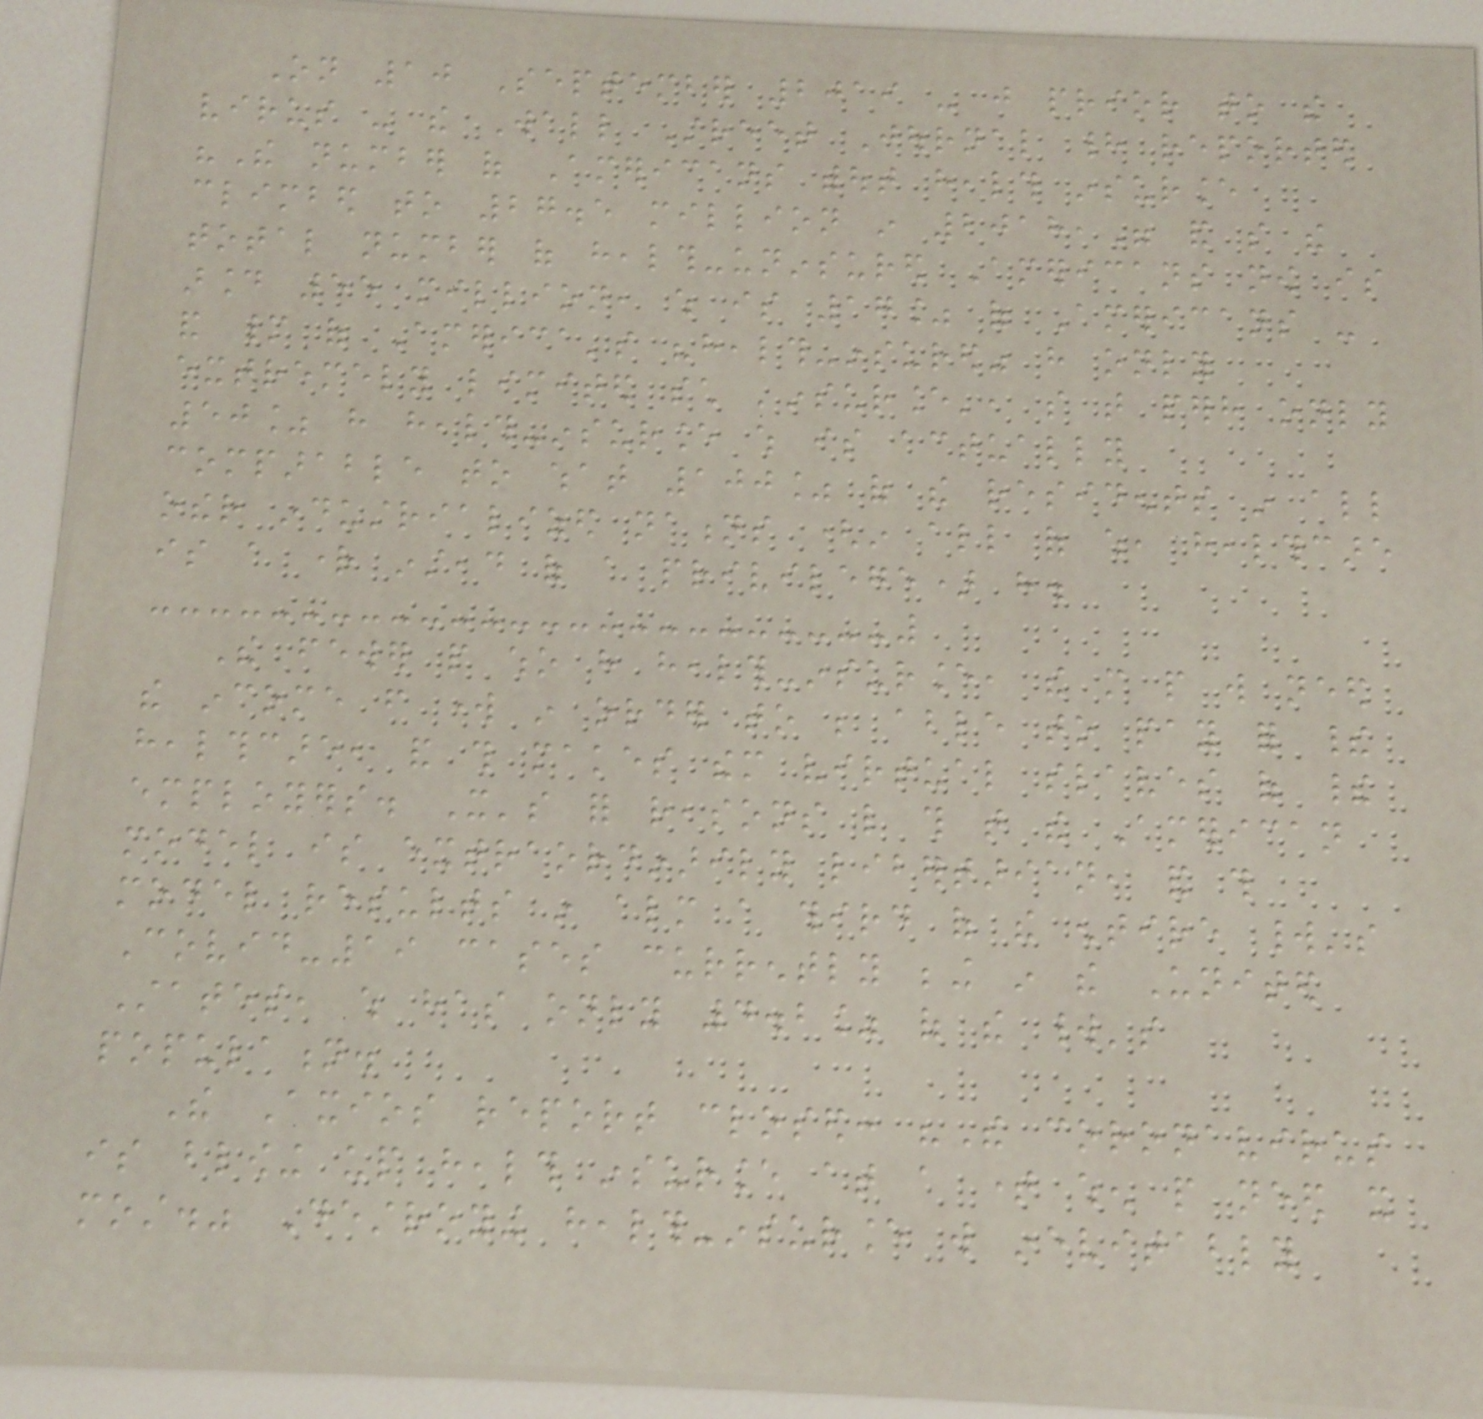On 10 September 2019 - just prior to the
virus - the Wall Street Journal had reported
"The number of Americans without health insurance
climbed to 27.5 million in 2018," and so the
total number of health-uninsured Americans now is
around 55 million, which is 17% of Americans -
and many of America's "health-insured" have only
extremely limited such 'insurance', so that perhaps only
50% have health-insurance which is actually
comparable to what 100% of the residents in all
other industrialized nations (in all of which, healthcare
is a right instead of a privilege) have.
The fewer people who have health-insurance, the more people will need
the income from work in order to be able to pay for their
healthcare, and this makes them virtual slaves of their
employers. It's for reasons like this that the American
model is extraordinarily libertarian, and this
model results in almost a third of the entire world's
Covid-19 cases currently being in the United
States, which has only 4.2% of the world's
population.
The Axios report closed: "The coronavirus
is blowing up health insurance at a time when people need it
most." Destroying health-insurance will inevitably
